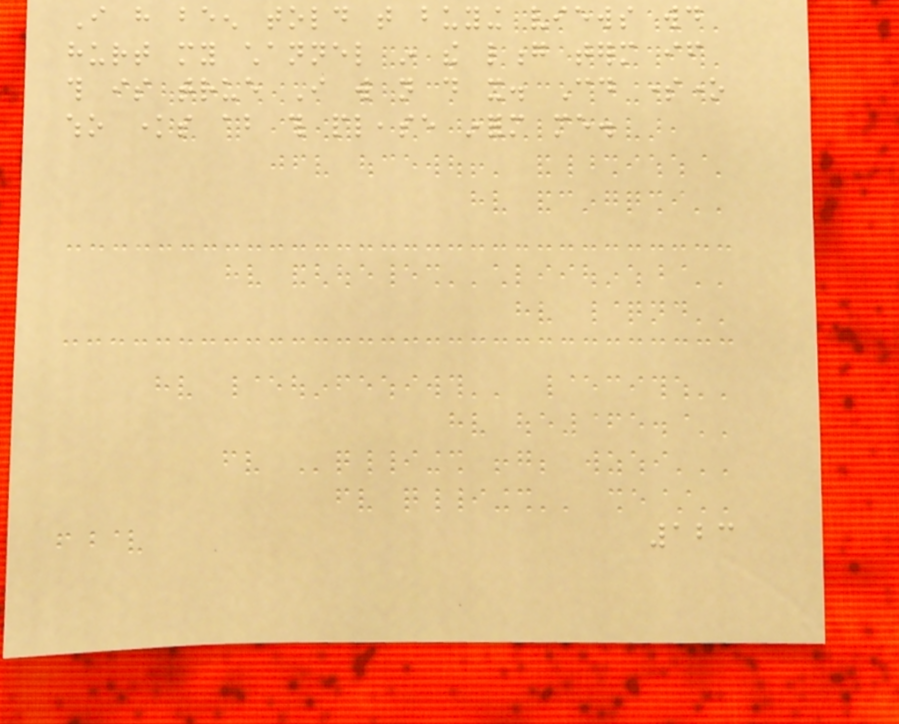I have been told that buying views would
hurt my channel in the long term if
this is true I will not do it. Could someone
who knows about this please inform me.
123
